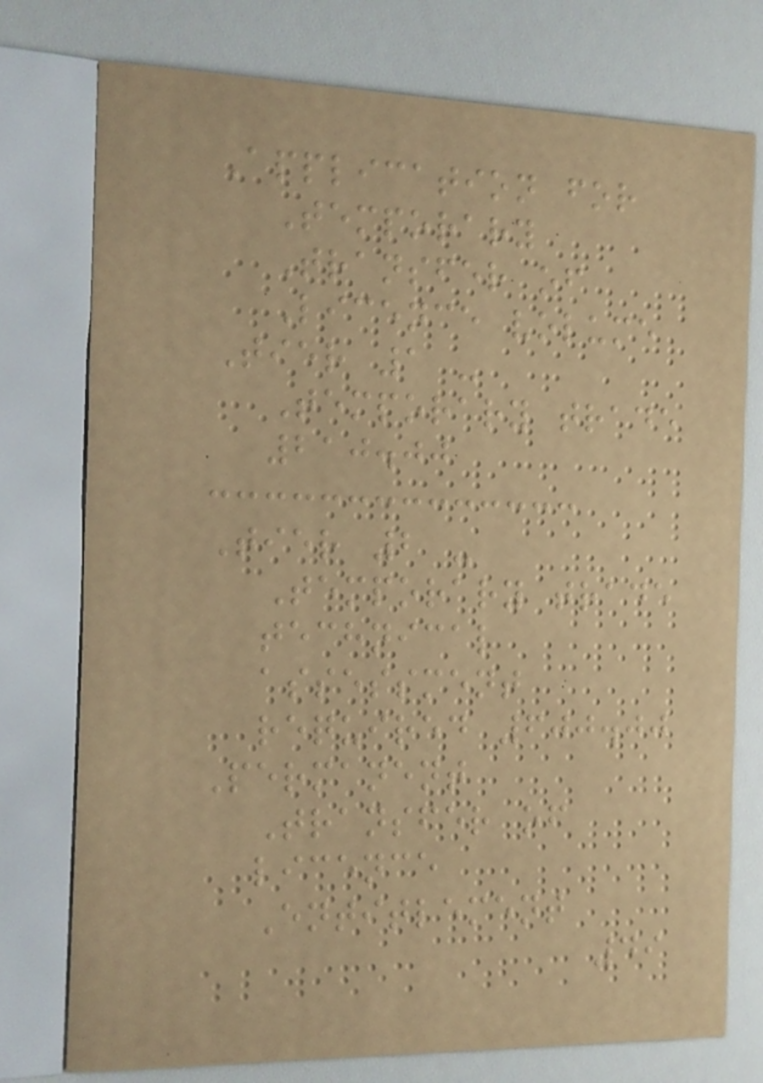Application for
Temporary
Transfer of
Licence volume
Tier 1 -
Temporary trade
210.00
Tier 2 -
Temporary trade
technical
assessment
required 600.00
Permanent
Transfer of
licence
Entitlement
49
